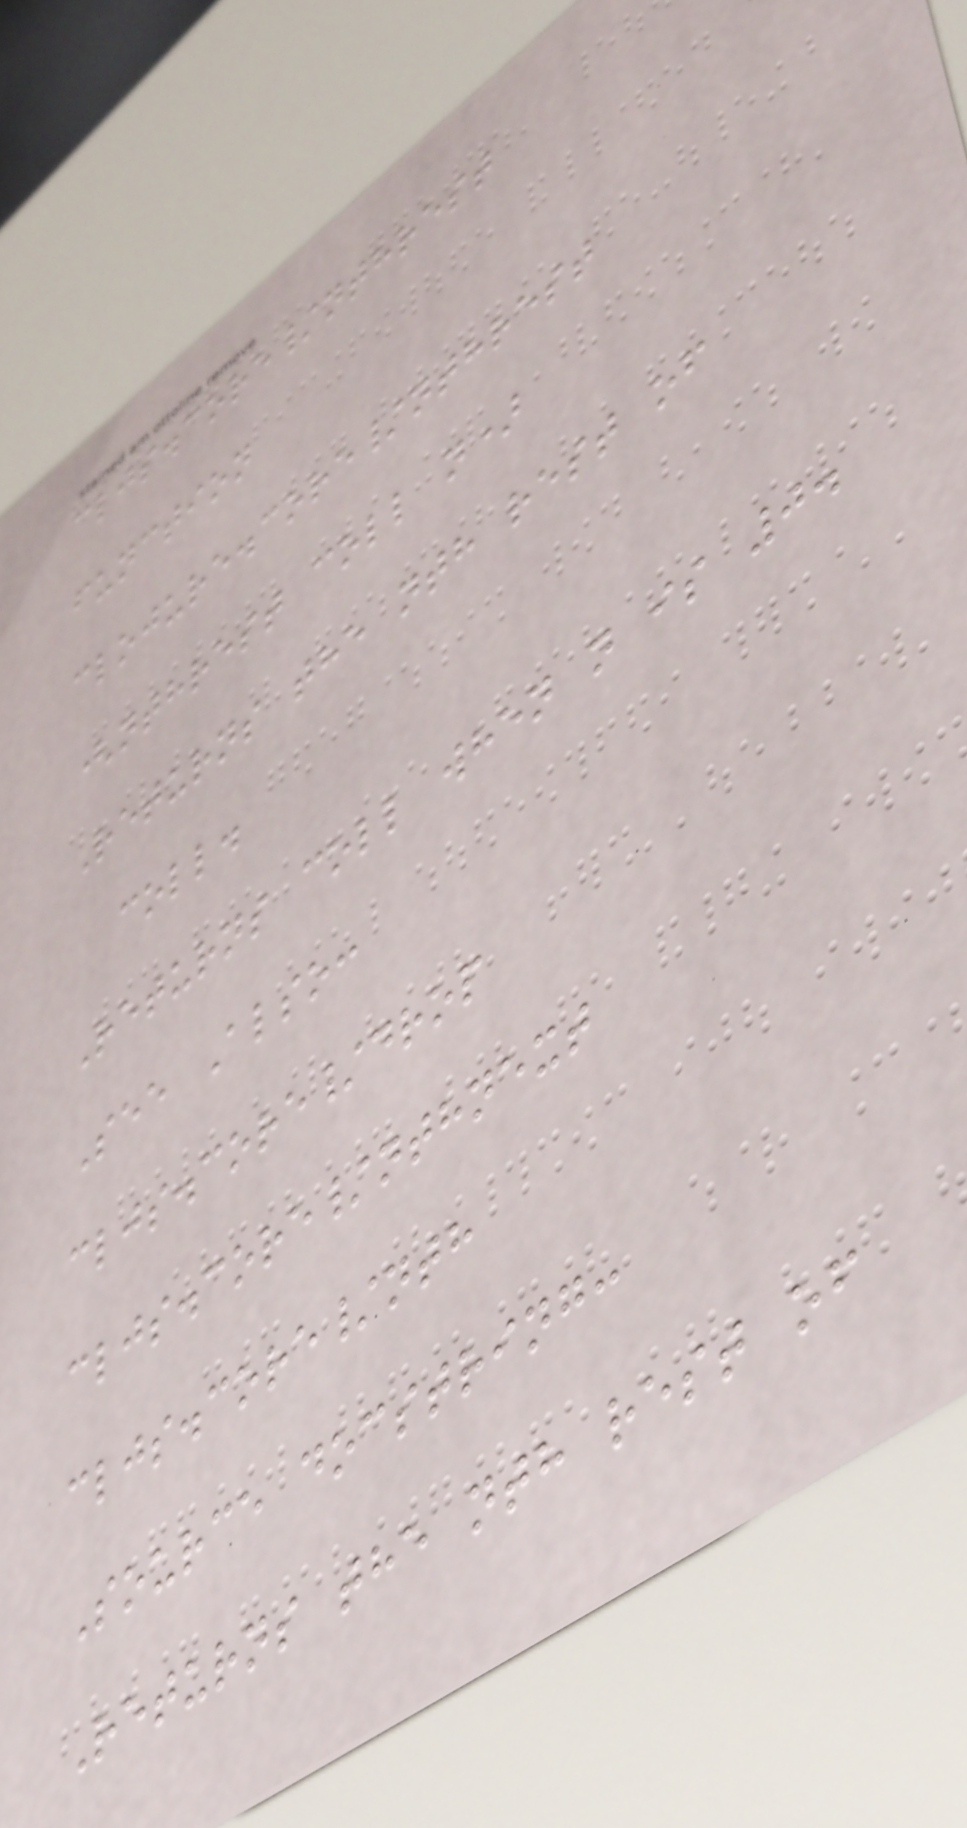cljs.core/nthrest
function
clojure.core/nthrest
(nthrest coll n)
Returns the nth rest of
coll.
Returns coll when n is 0.
See Also:
cljs.core/drop
cljs.core/nthnext
cljs.core/nth
Source docstring:
Returns the nth rest of
